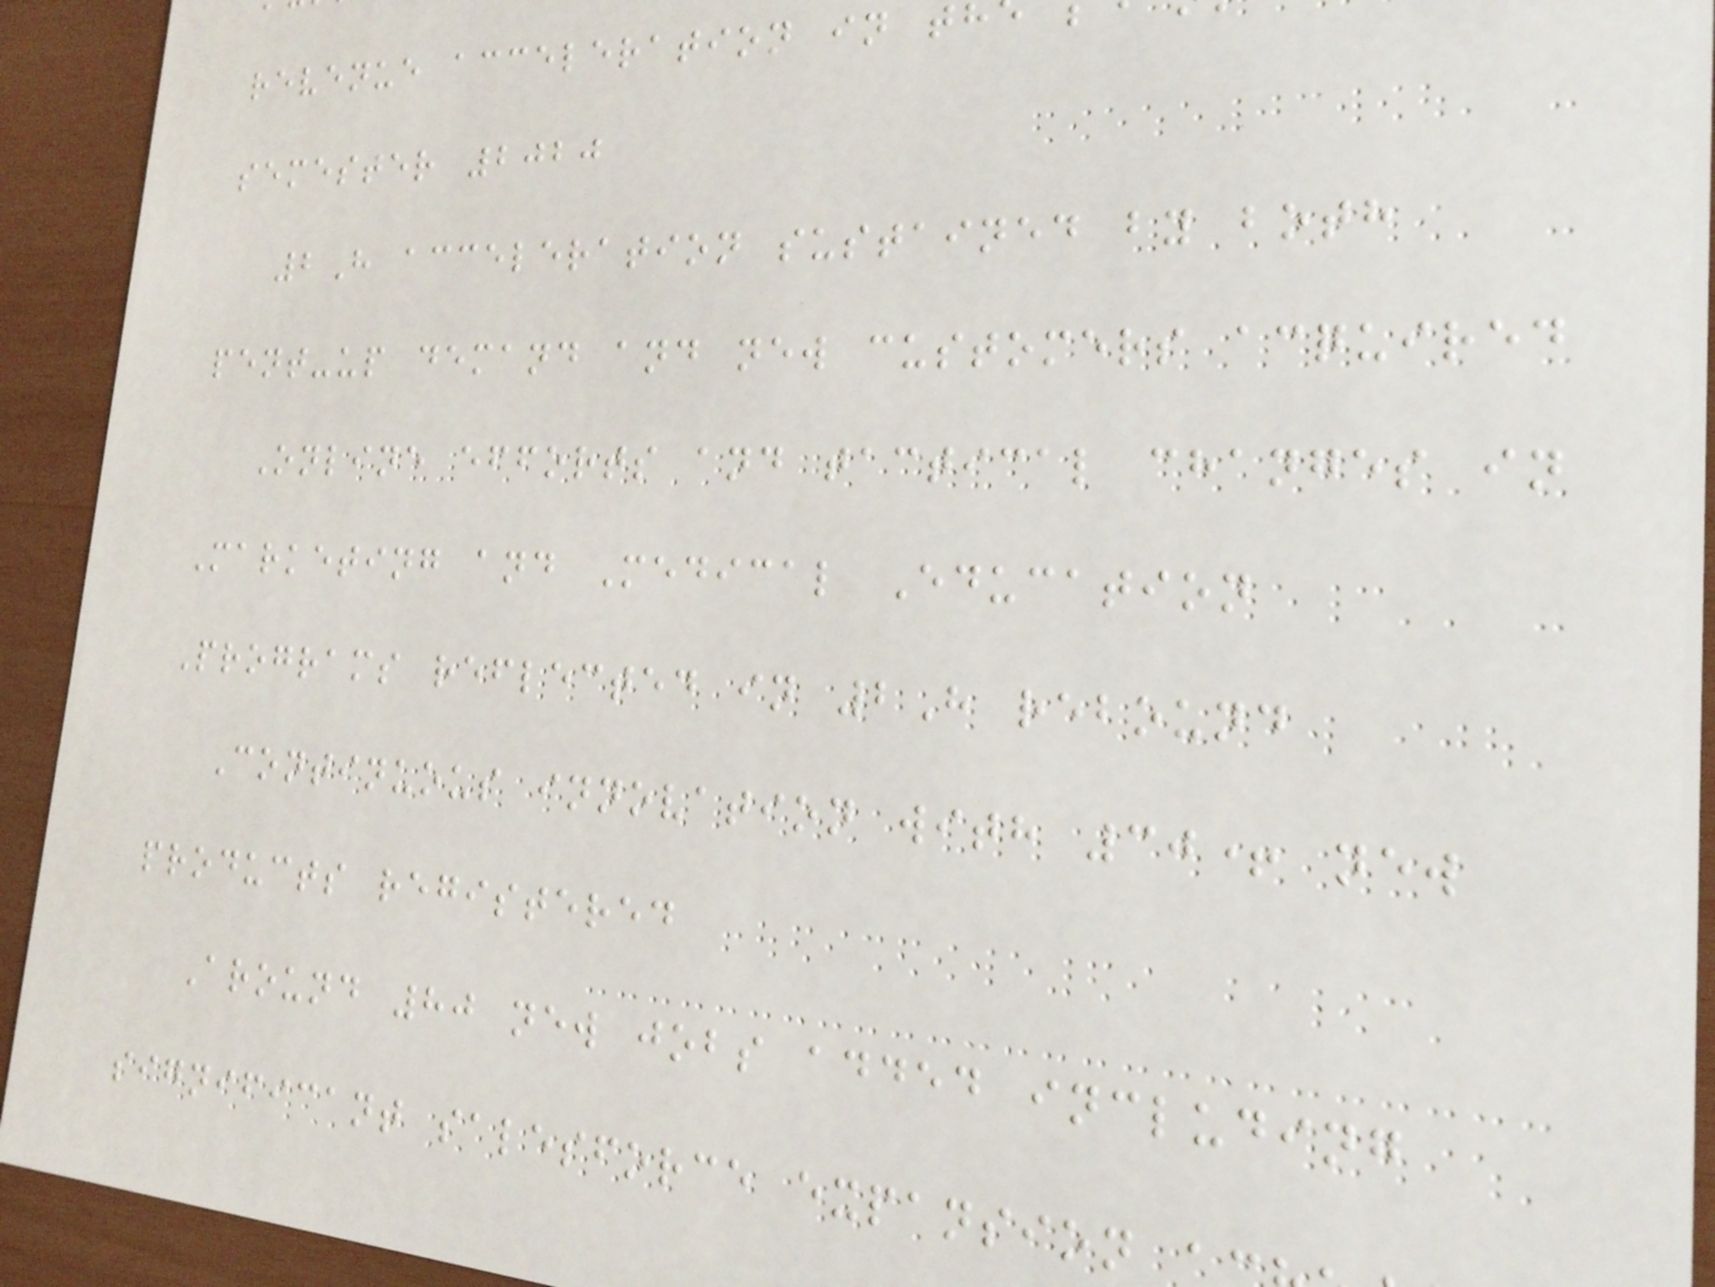revenue acceleration in t
semester 2020
2H acceleration sustained by both
pent-up demand and new customers acquired
Online efforts and tactical changes in
Marketing and Medical Education
Programs reflected in 2H rebound
Continuous innovation with 30+ new
products registered
Around 80 new jobs added including
significant salesforce expansion
